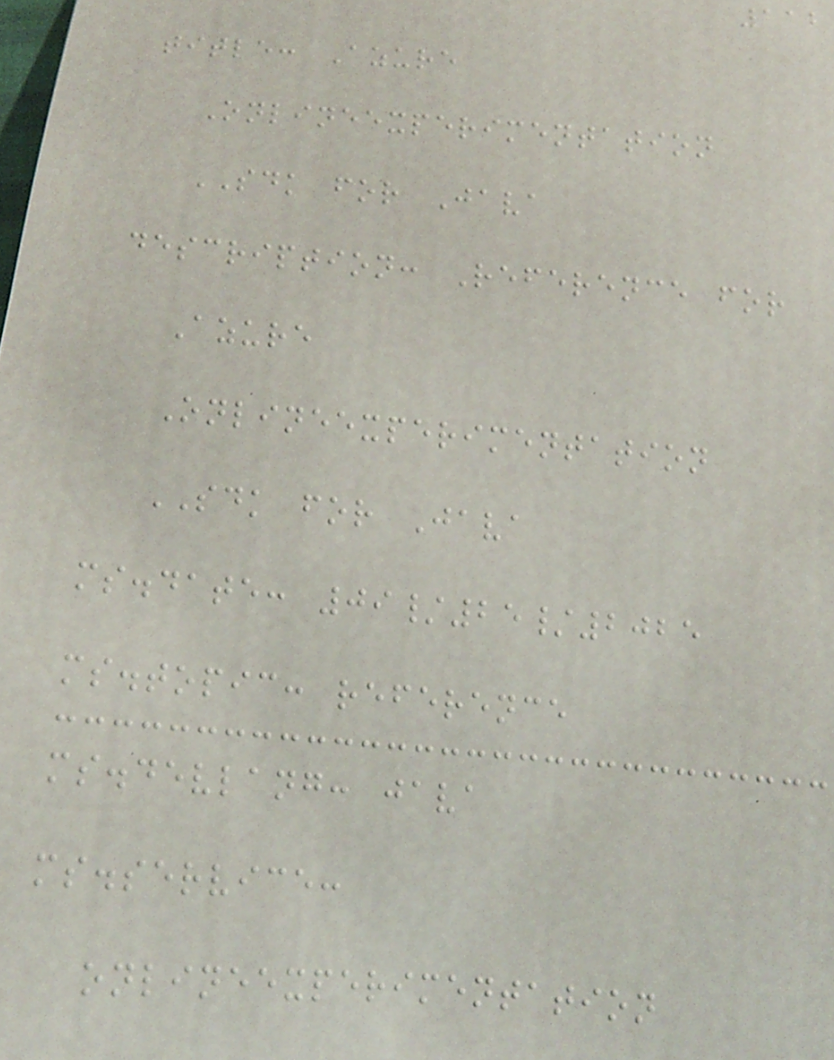112
title: Azure
Onlineexperimentation
SDK for Java
description: Reference for
Azure
Onlineexperimentation
SDK for Java
ms.date: 09/25/2025
ms.topic: reference
ms.devlang: java
ms.service:
onlineexperimentation
